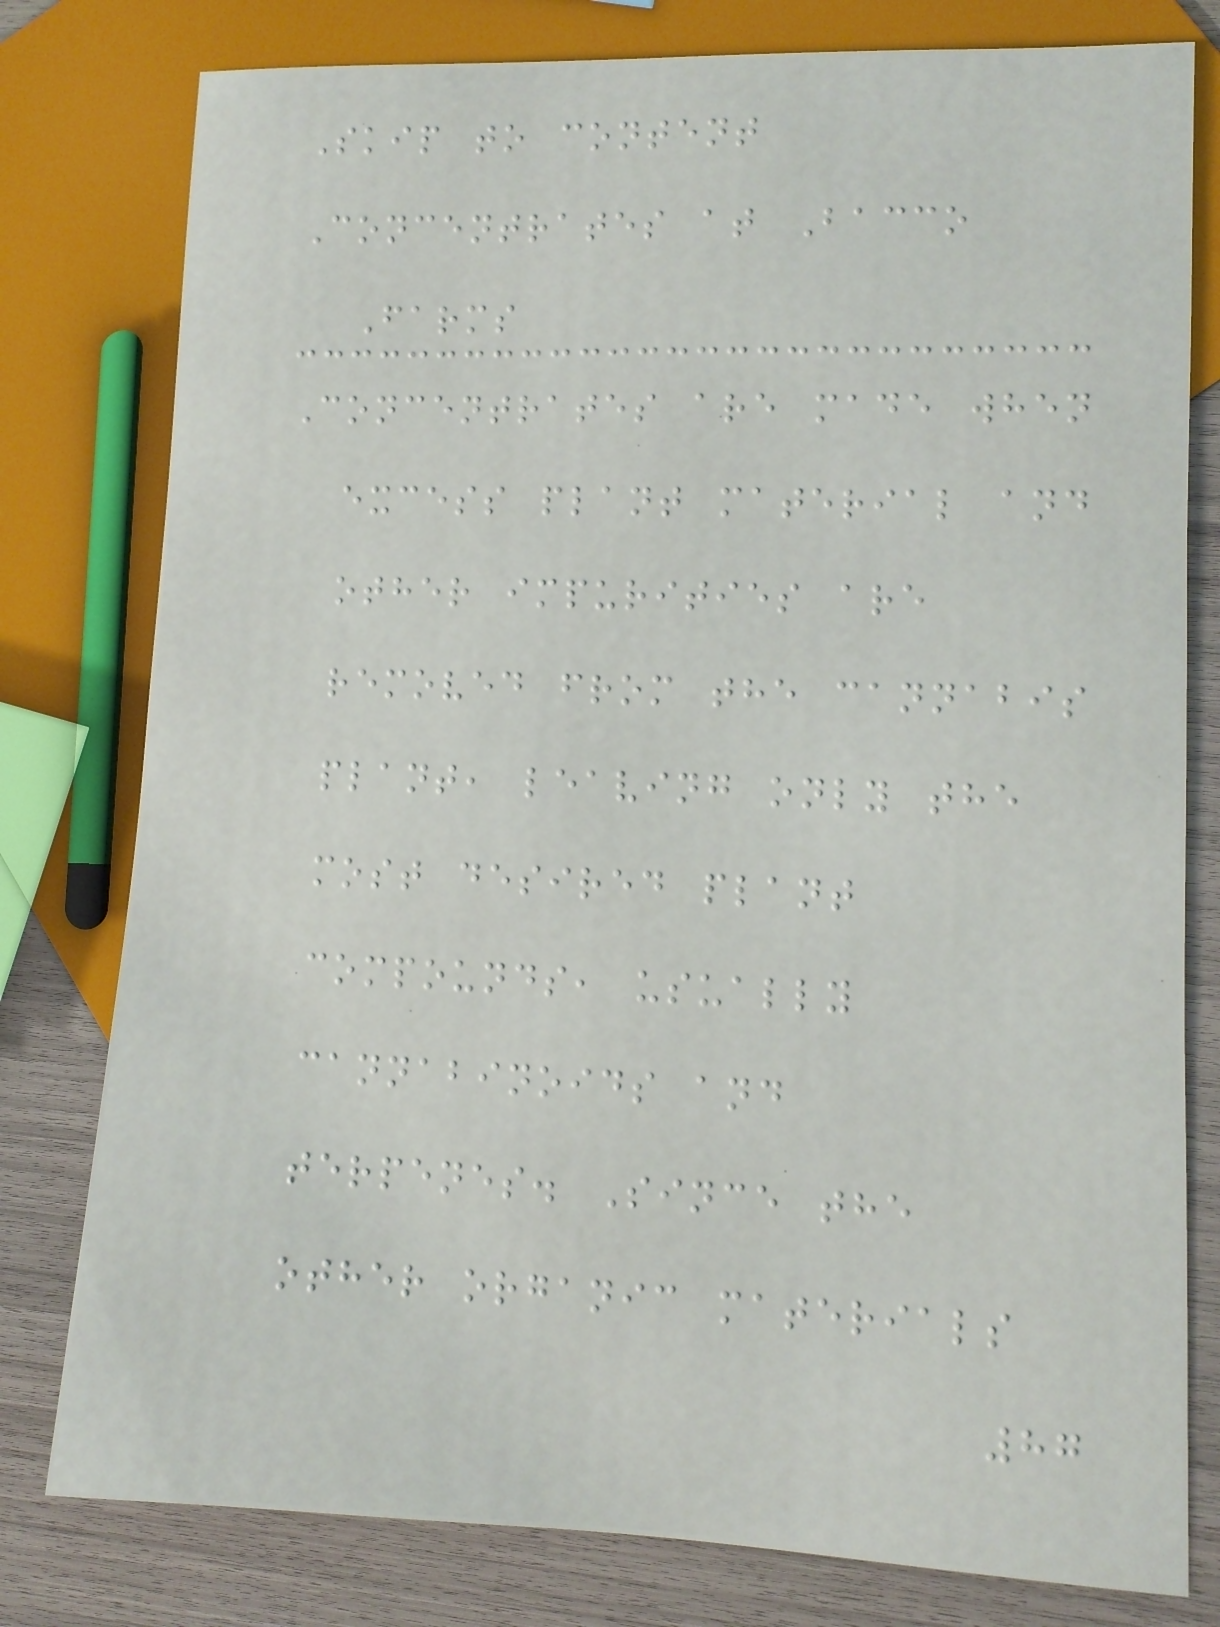Skip to content
Concentrates at Bacco
Farms
Concentrates are made when
excess plant material and
other impurities are
removed from the cannabis
plant, leaving only the
most desired plant
compounds, usually
cannabinoids and
terpenes. Since the
other organic materials
87
